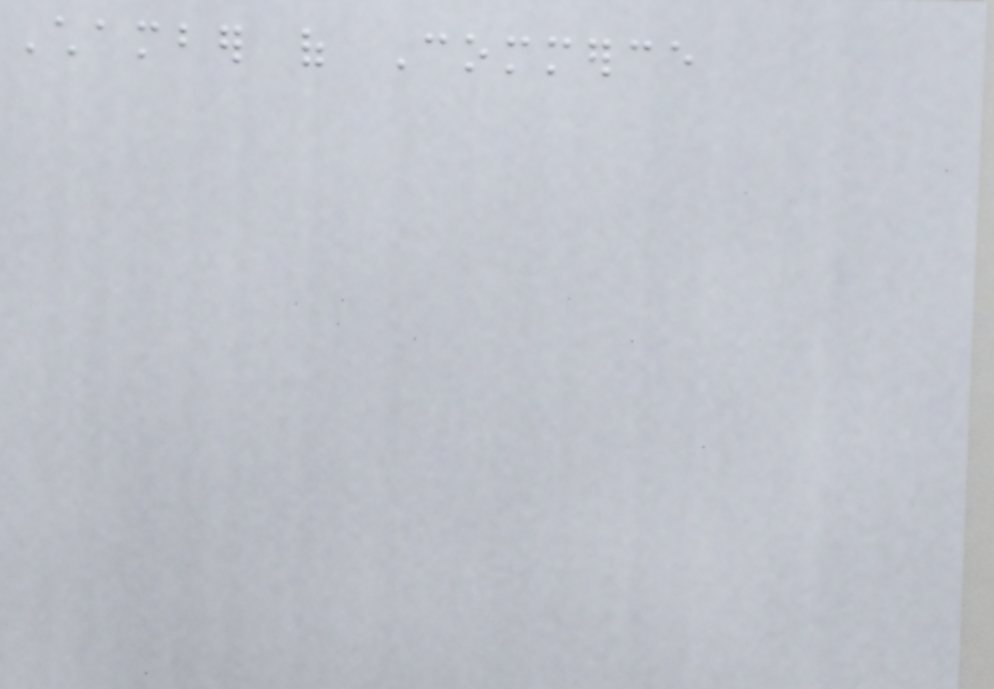Chamber of Commerce
